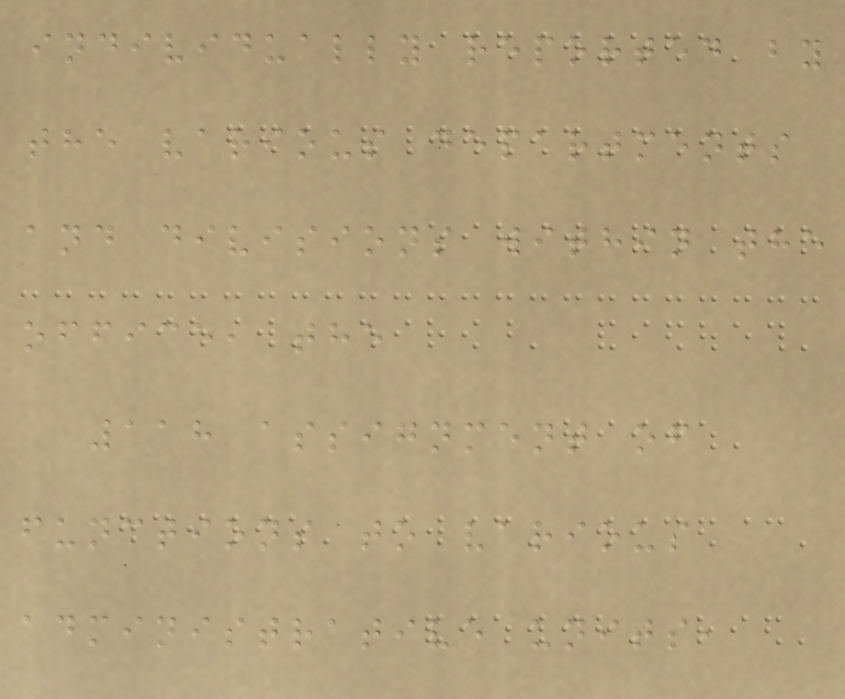individually reported by
the various departments
and divisions within the
office, the
118 assignment of
functions to various
administrative units,
